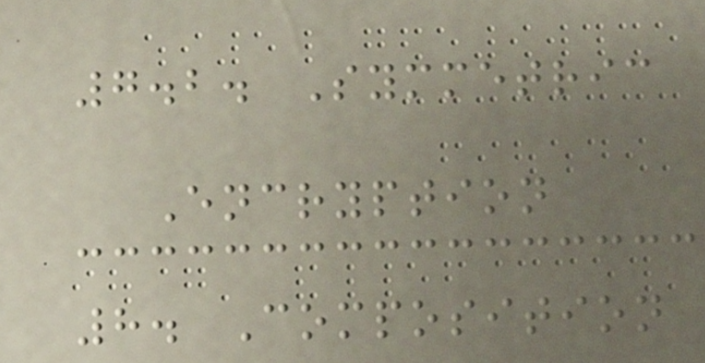7.2. Symmetric
Encryption
8. Composition
